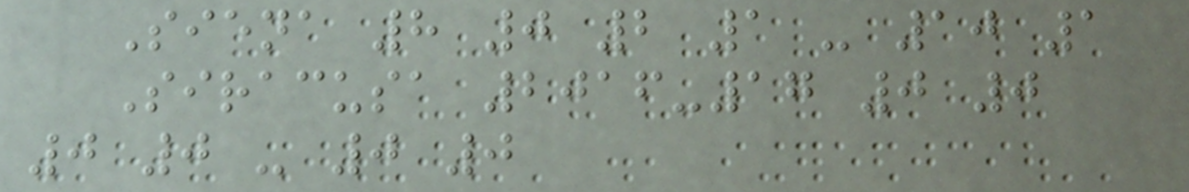Siena 8 0 2 1 - 10 1
Siracusa 2016-17 0 0
0 0 - 0 0
